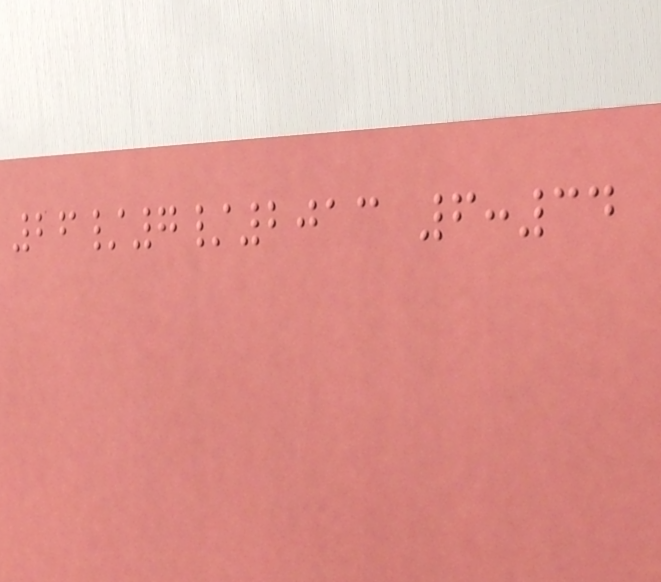26/7/2013 6:34
